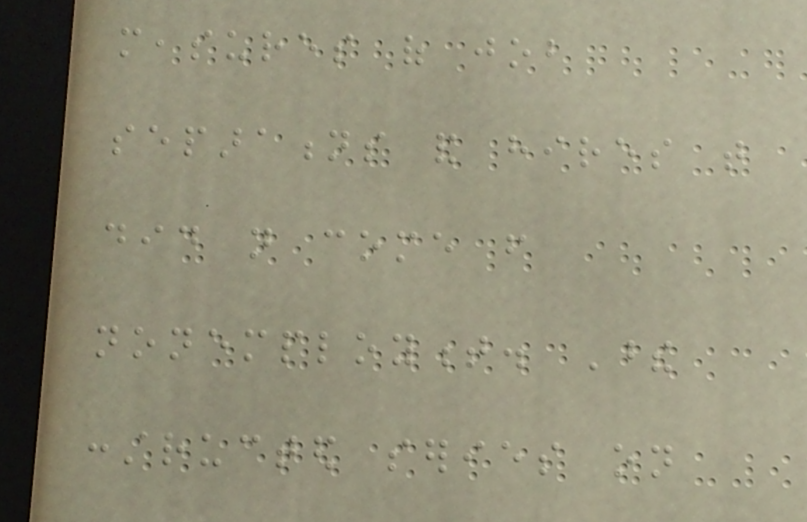measures of job
separations and hires that
did not come from
nonemployment. These
constructed series on
